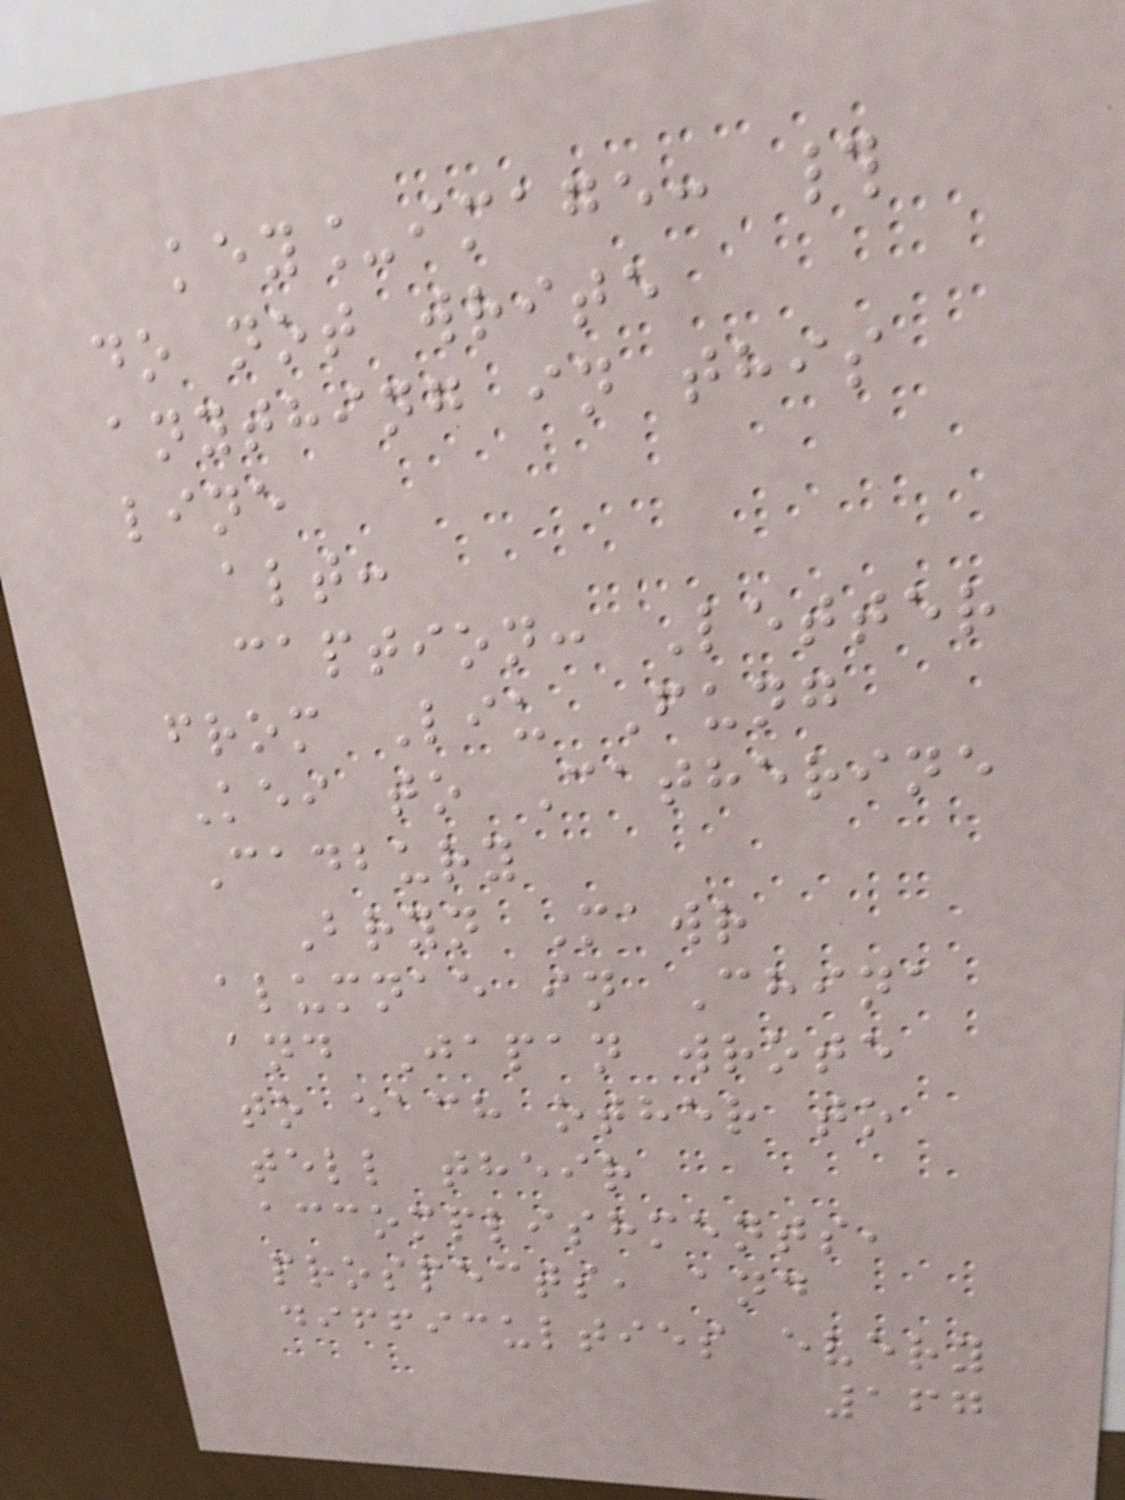key_image: #
do not write
anything in this
line
alt:
caption: Letter
from Liu Fung
Kei to Catherine
Cadbury
Bryn Mawr
alumnae in China
and Japan wrote
to each other to
tell their
accomplishments,
prospects, and
difficulties every
167
